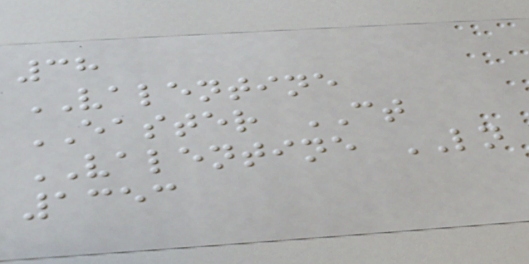38
VALENTINE
EASTER CT
VALENTINE LN
1353
